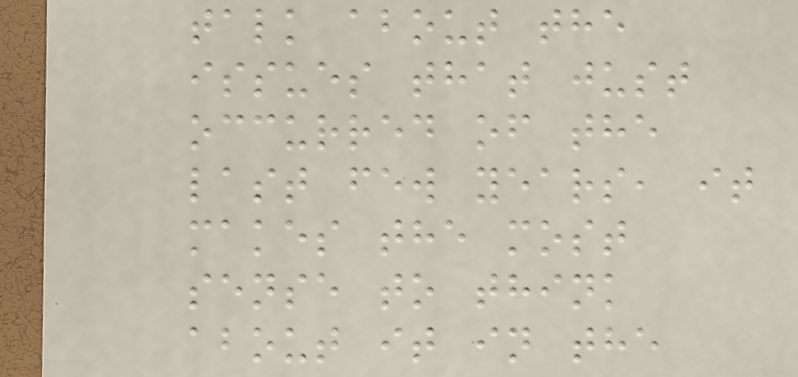talk about the
issues that just
occurred of the
last few years, it
makes the most
sense to think
about it in the
